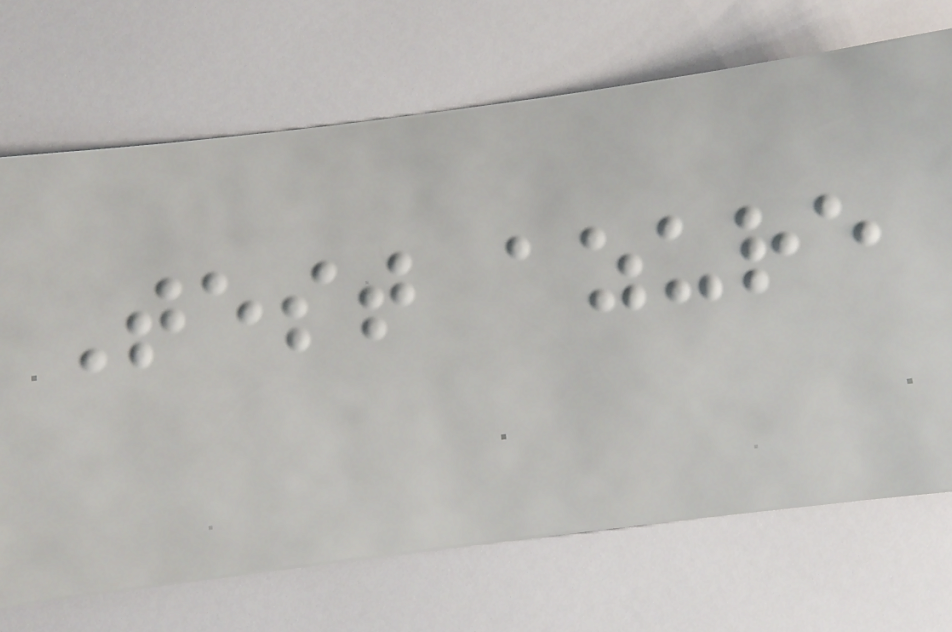Test azure
